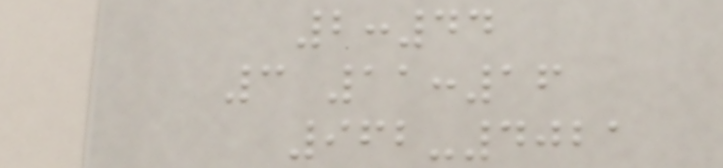2:44
3 11:16
962-4021
